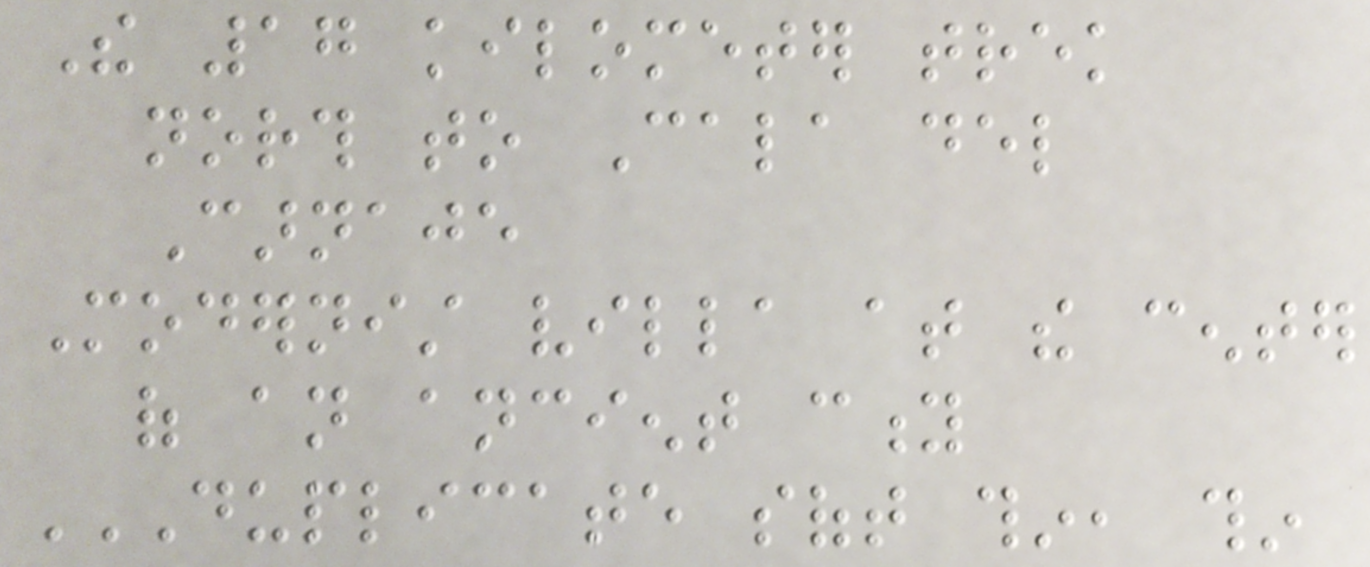The 17 kilometer trek
north to Cala del
Carnaje
Modernist villa at the center
of an ancient city
DUPLICATE SOFT THIN, THIN
